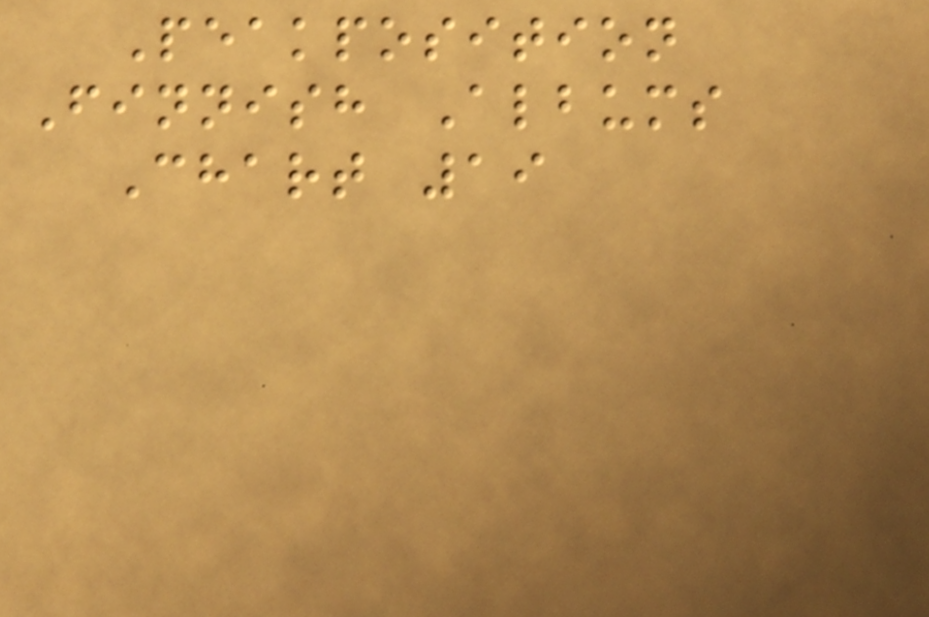Peakposition
Finnish Albums
Chart 19
